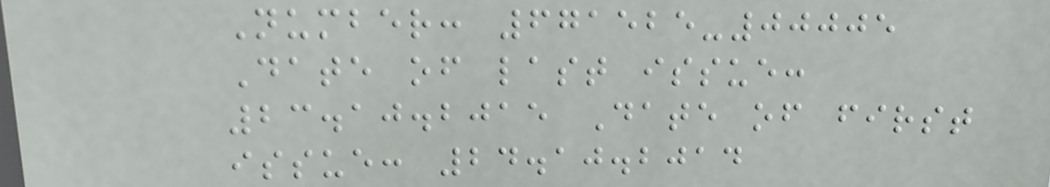Number: 671525-00005
Date of last issue:
23.10.2015 Date of first
issue: 24.10.2014
